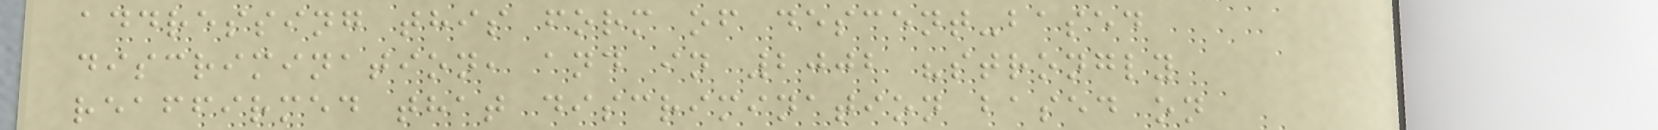addressing this form of descent-based
discrimination, and in 2002 "strongly
reaffirmed that discrimination based on
